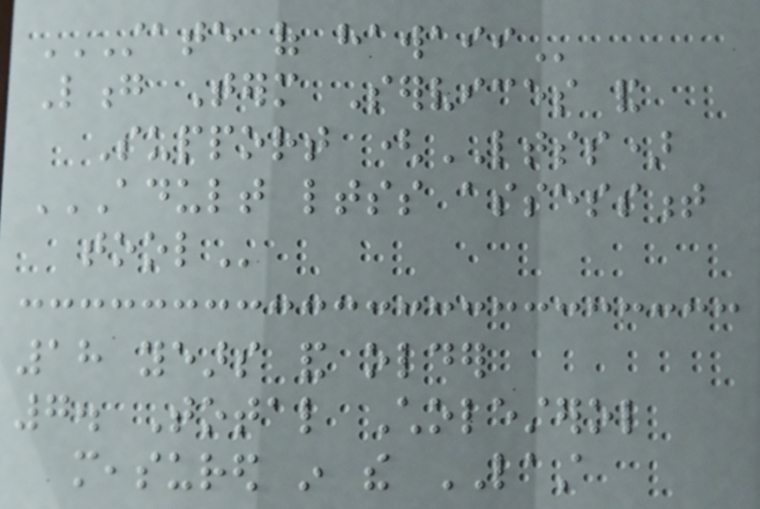STATE OF HAWAII
Long Term Services and
Support (LTSS)
ADULT LTSS ASSESSMENT
TOOL
18 years and older
7. Total Cholesterol
measured in the LAST
